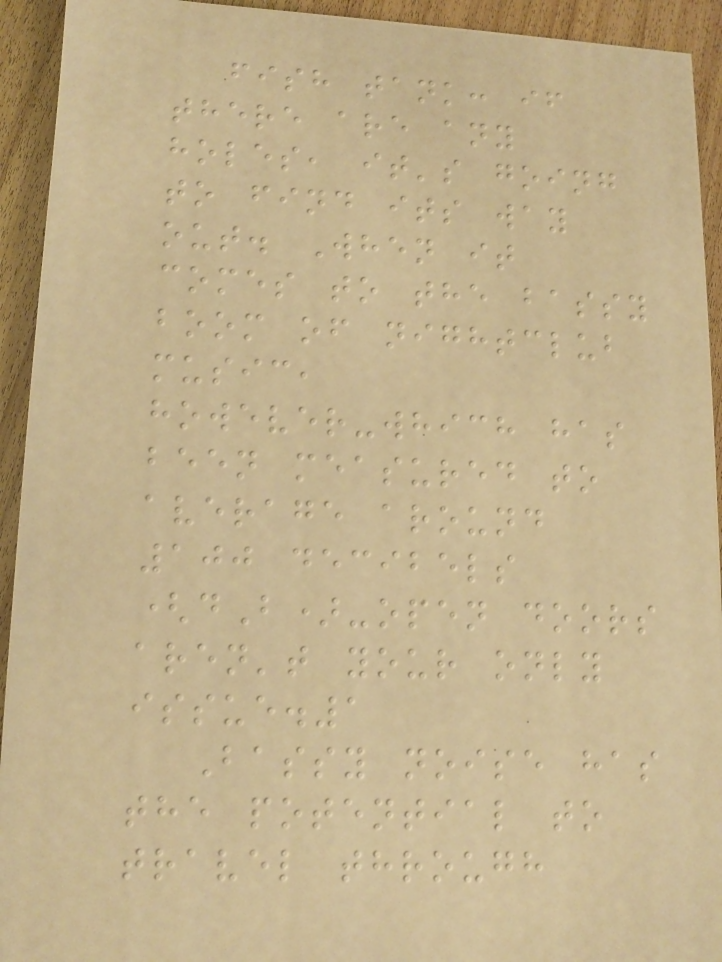fish tank: if
there are any
holes, it's going
to find its way
out. When it
comes to the bassy
boom of nightclub
music,
however-which has
been measured to
average around
100 decibels
(dB)-open doors
aren't your only
issue.1
Bassy noise has
the potential to
travel through
